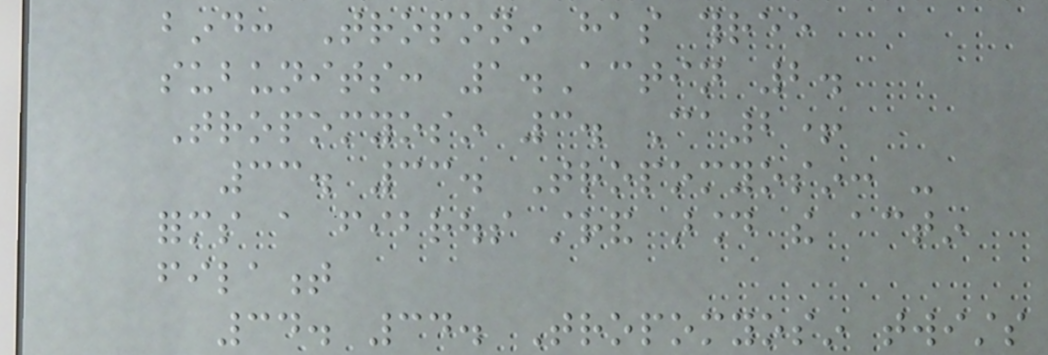bind: Troponin has three
subunits: 1.Actin 2.
Tropomyosin 3. Ca2+
33. 33. Tropomyosin: -
forms a fibrous strand around the actin
filament
34. 34. Tropomyosin twists
